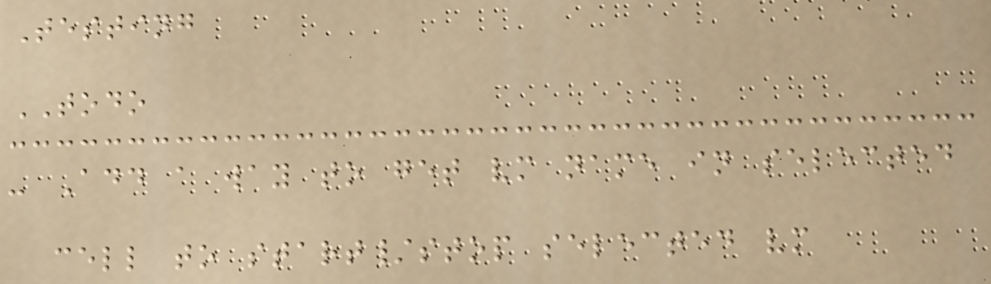Testing
TODO
- Add a way to get vm name in selected
cell to start/stop selected vm
